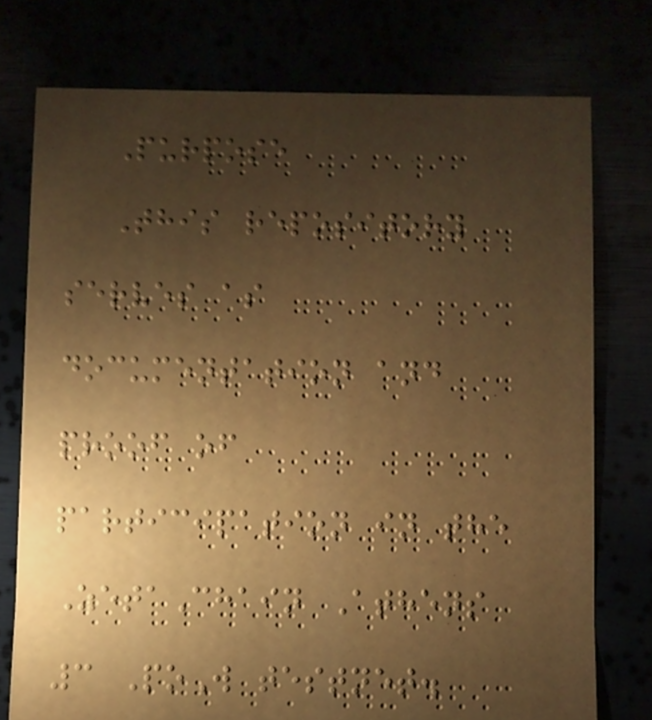Purpose
This repository
serves as
documentation and
proof of
participation in the
ZetaChain Athens
3 PoW testnet.
